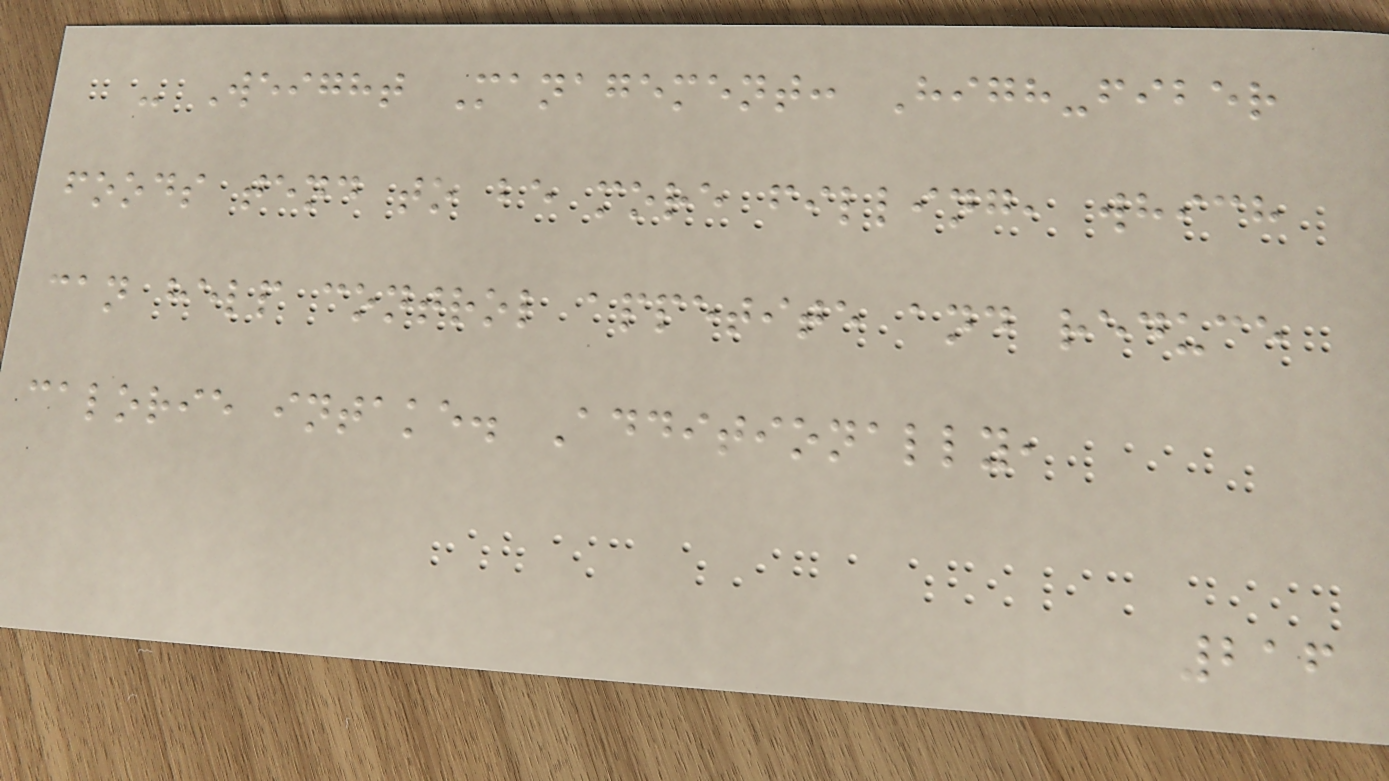- Weight Management: High-fiber
foods tend to be more filling, which
can help control appetite and reduce
calorie intake. Additionally,
216
